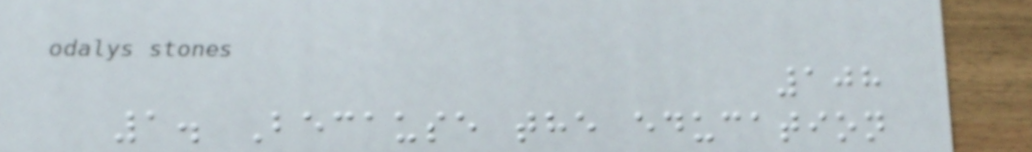108
1. Because the education
